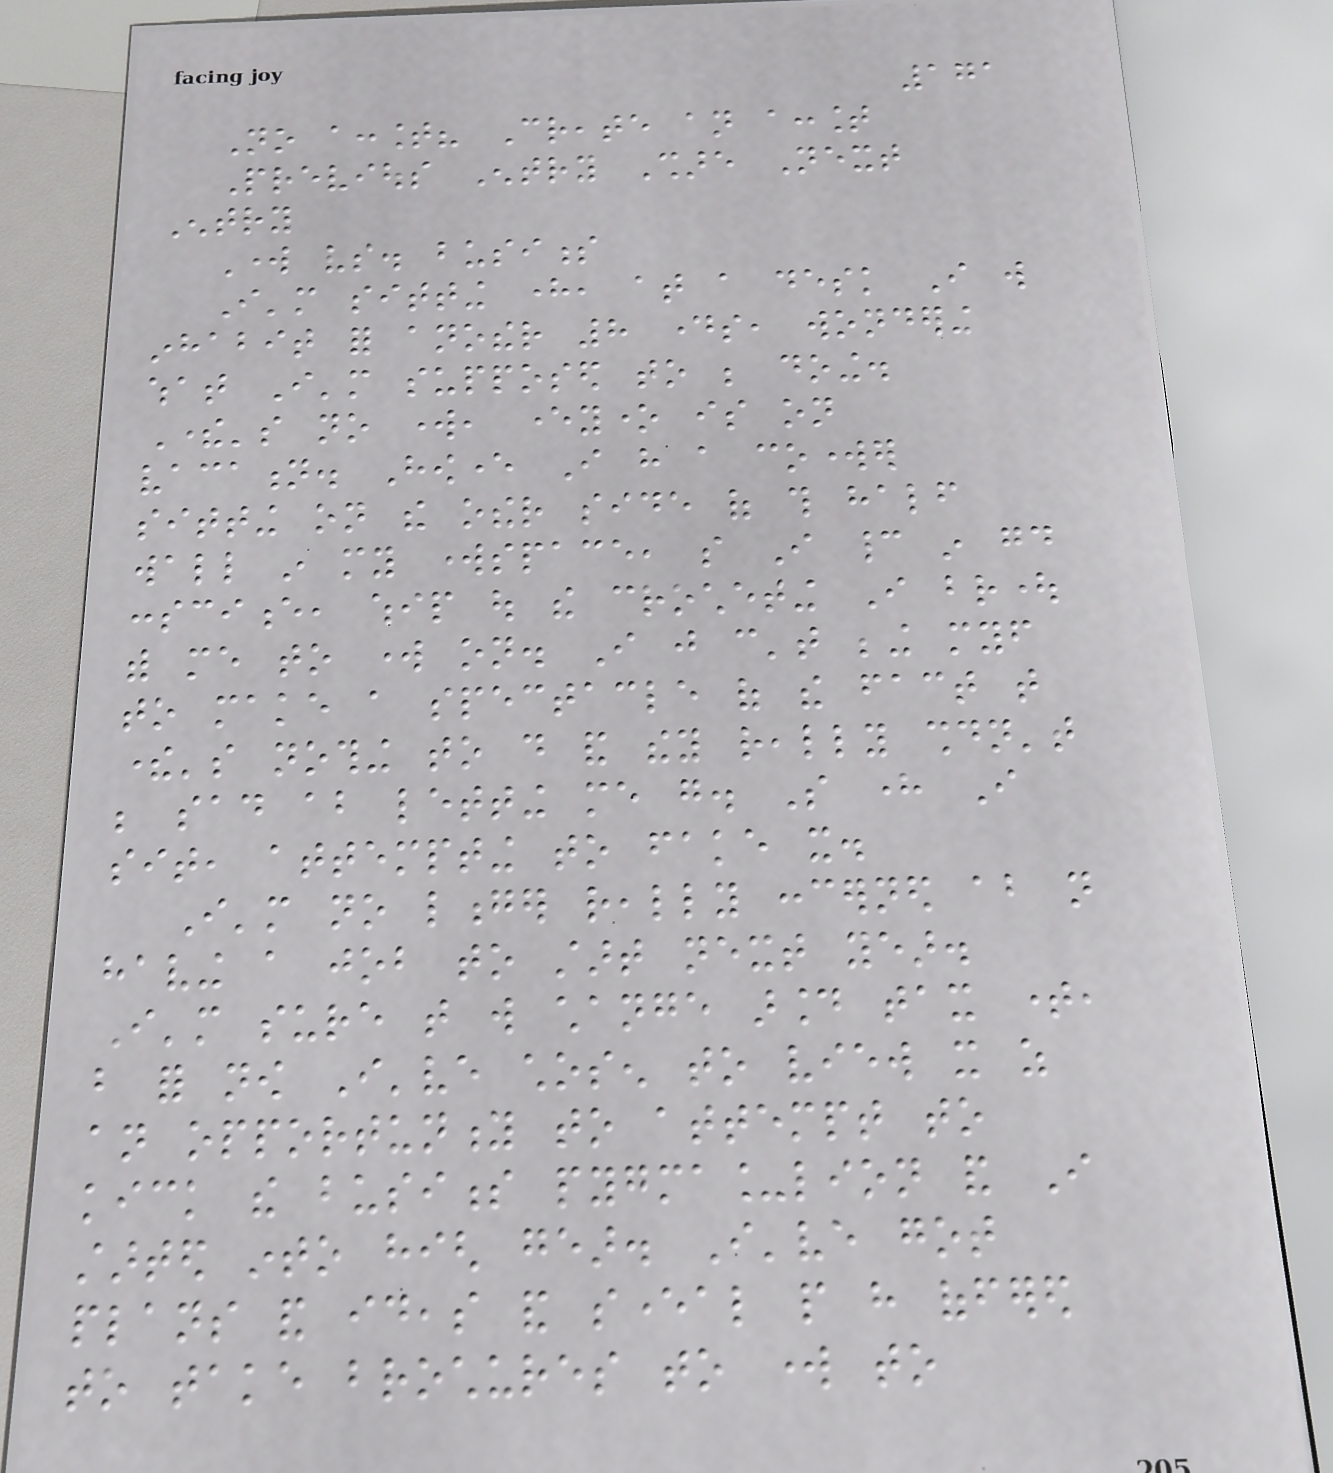171
No account? Create an account
Previous Entry Share Next
Entry
Work vs. business
I'm sitting here, at a desk I will
inhabit for another 8 days, wondering
what I'm supposed to be doing.
There's no work, everyone is on
vacation. However I have a coworker
sitting on the other side of this half
wall in my workspace, so I cannot in good
conscience, whip out the crocheting I brought
with me to work on. I just can't being myself
to make a spectacle of the fact that
there's nothing to do and they really shouldn't
be sad about letting me go. So here I
sit, attempting to fake it.
I'm no longer really concerned about not
having a job to start next year.
I'm sure that will change around tax time,
but for now I've chosen to view it as
an opportunity to attempt to
kick the business pygma_lion and I
started into high gear. I've got
plans and ideas and several people have offered
to take brochures to work to
